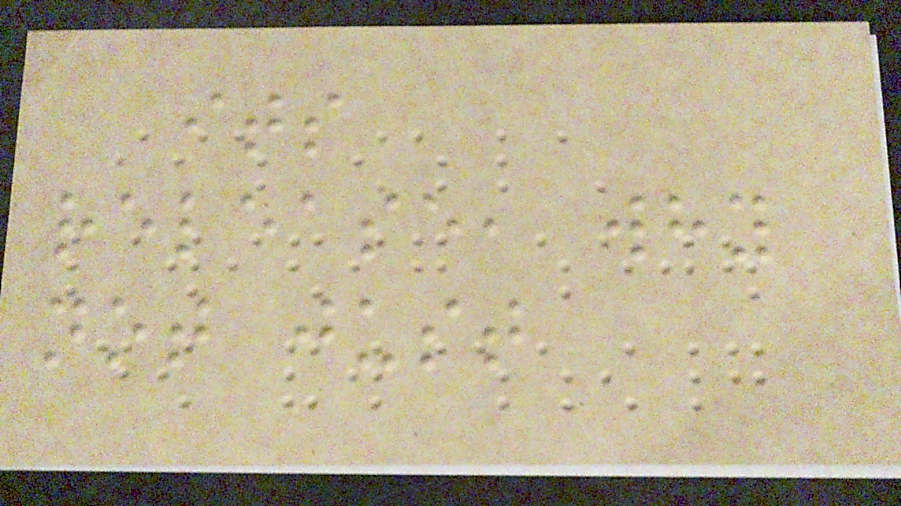its
release, why
not just
